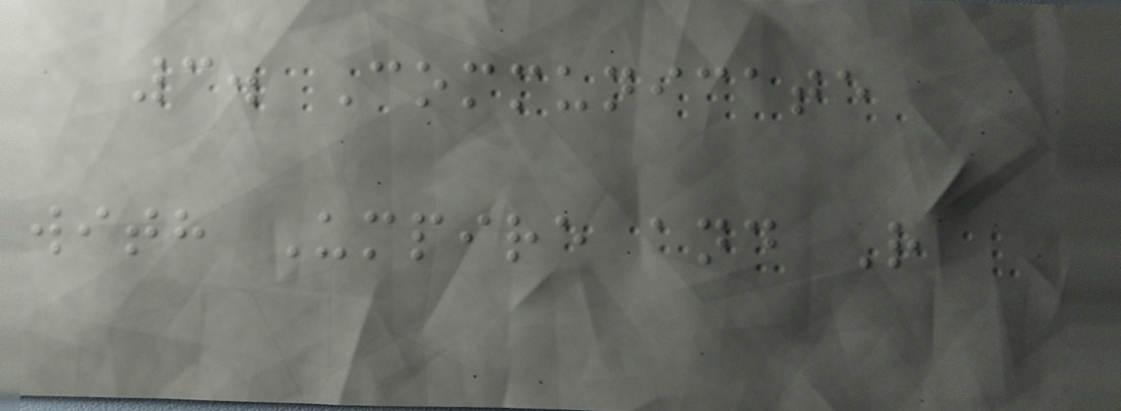3. Communicate
with Umpire and R
